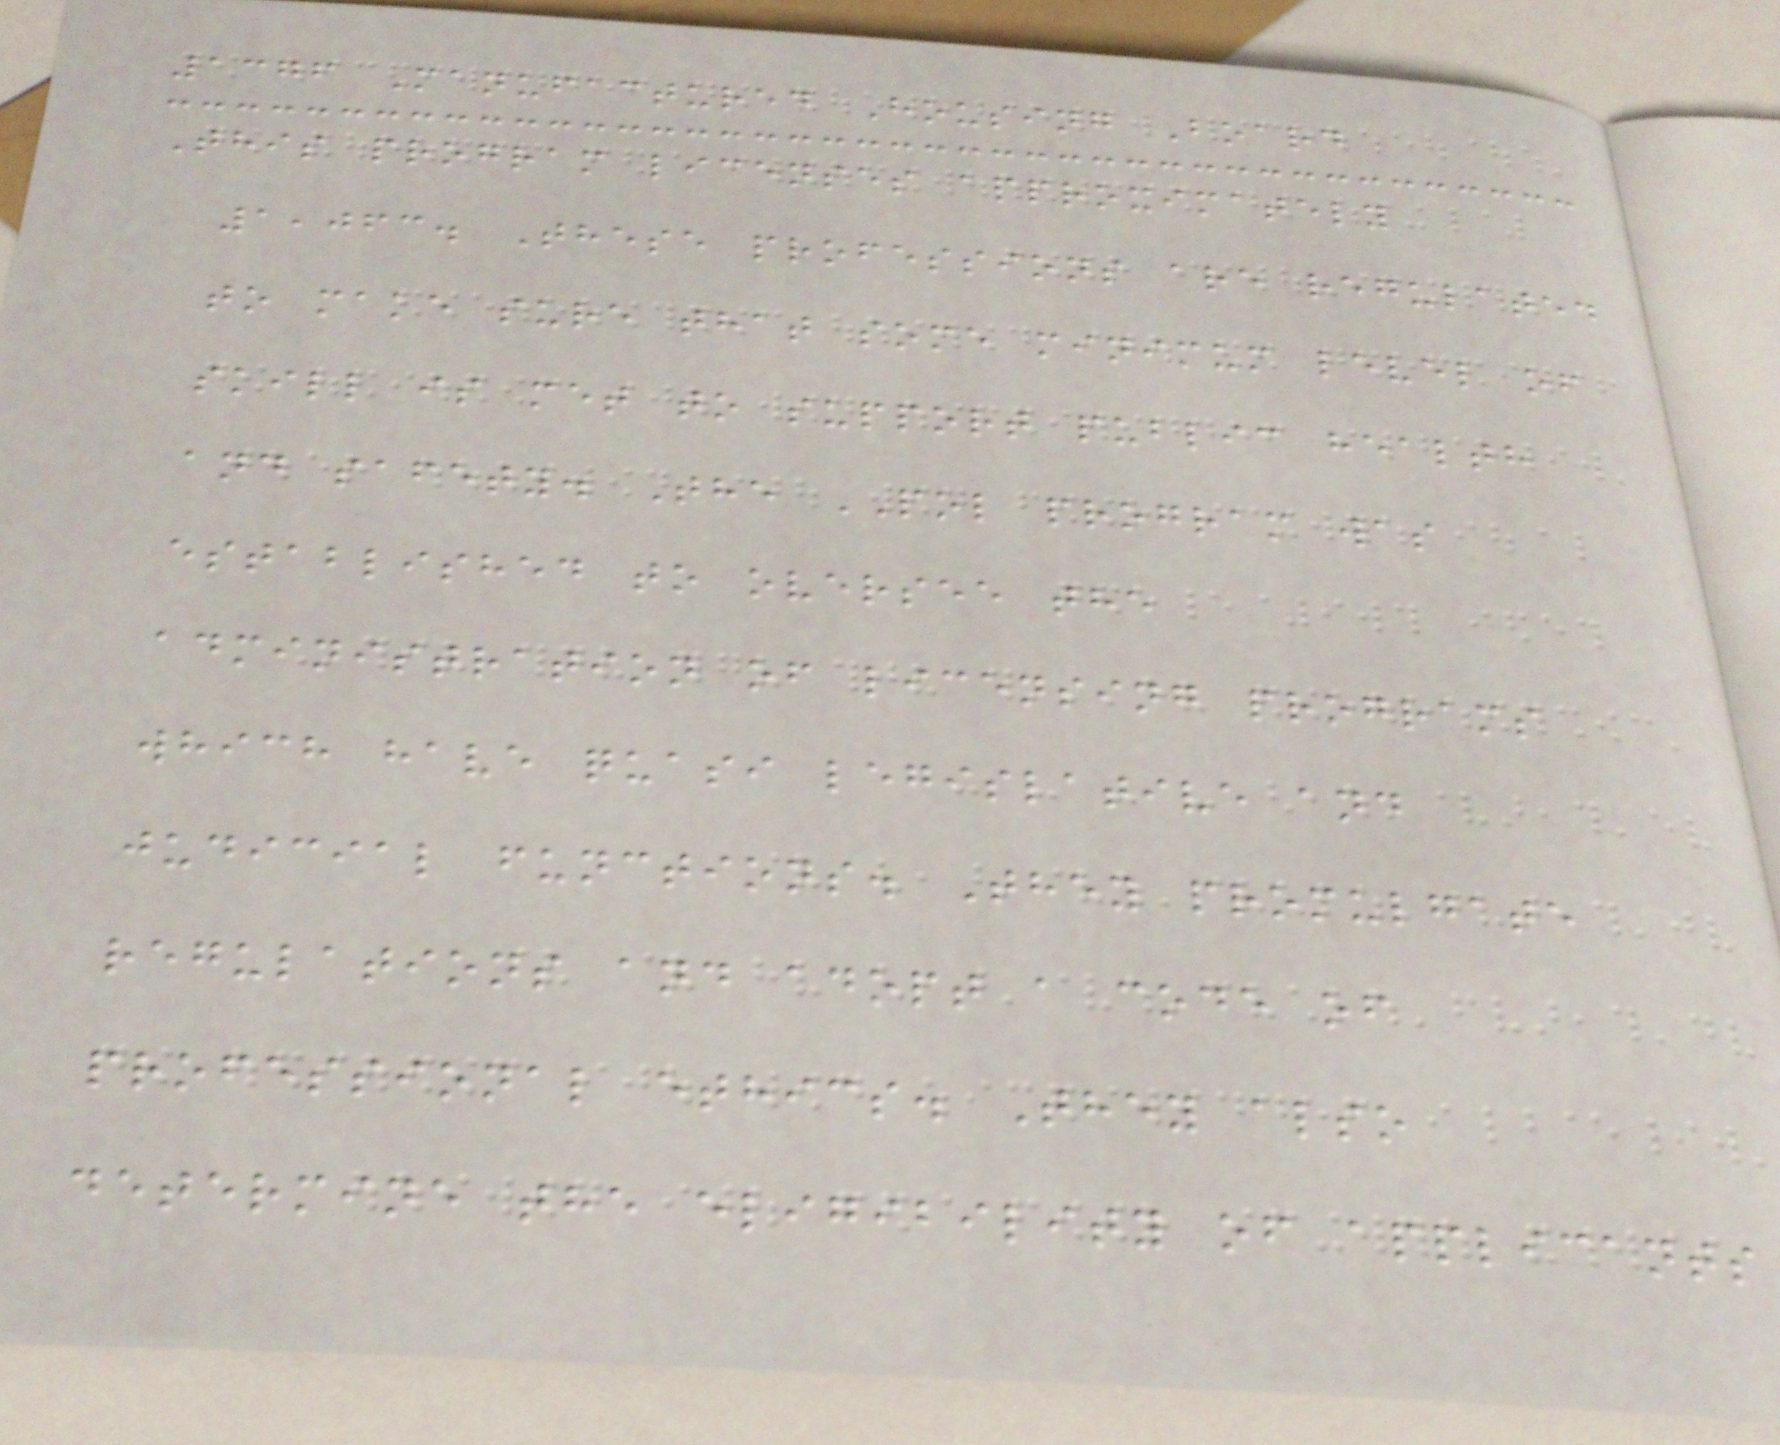1376 Manufactured Housing Board
This program licenses approximately
1,063. These professions are regulated
to make sure that some minimum level of
skill is met to support public health
and safety. The POL program was
established to oversee the
administration of licensing programs
which have quasi legislative and
judicial functions. They promulgate
regulations and adopt a code of
professional ethics. They also
determine the eligibility of applicants
